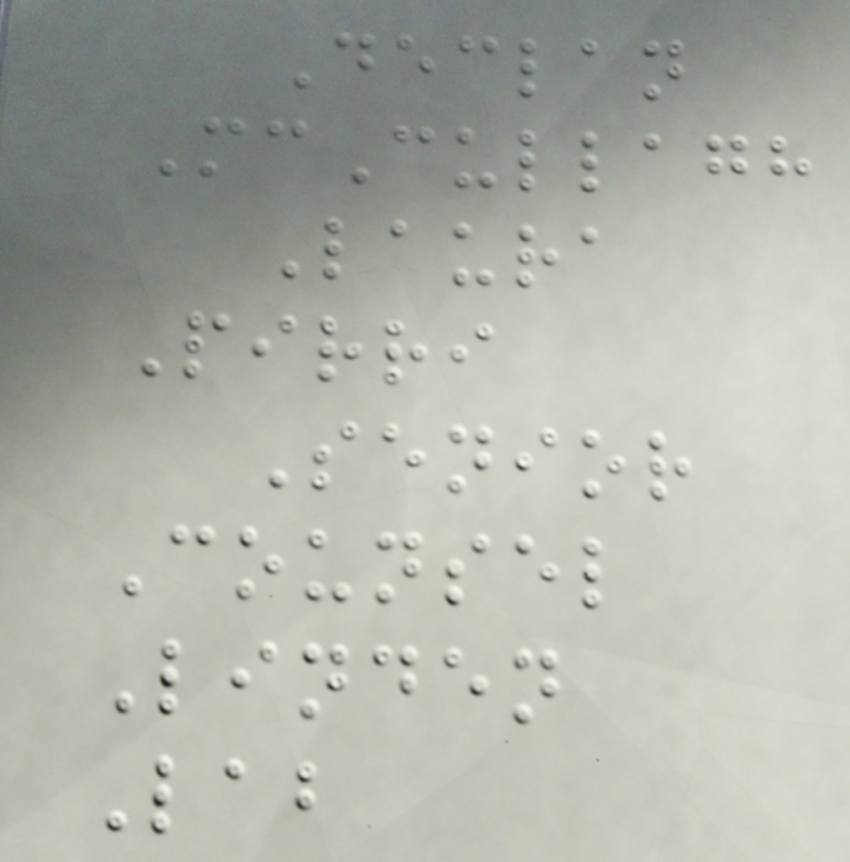Declan
McCullagh
Laura
Pirri
Senior
Counsel
Linden
Lab
